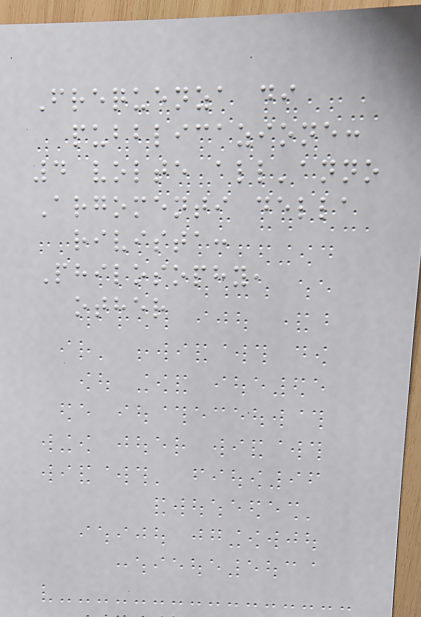Frequenza di
pubblicazione:
4 volte all'anno
Argomenti della
rivista:
Philosophy,
other
